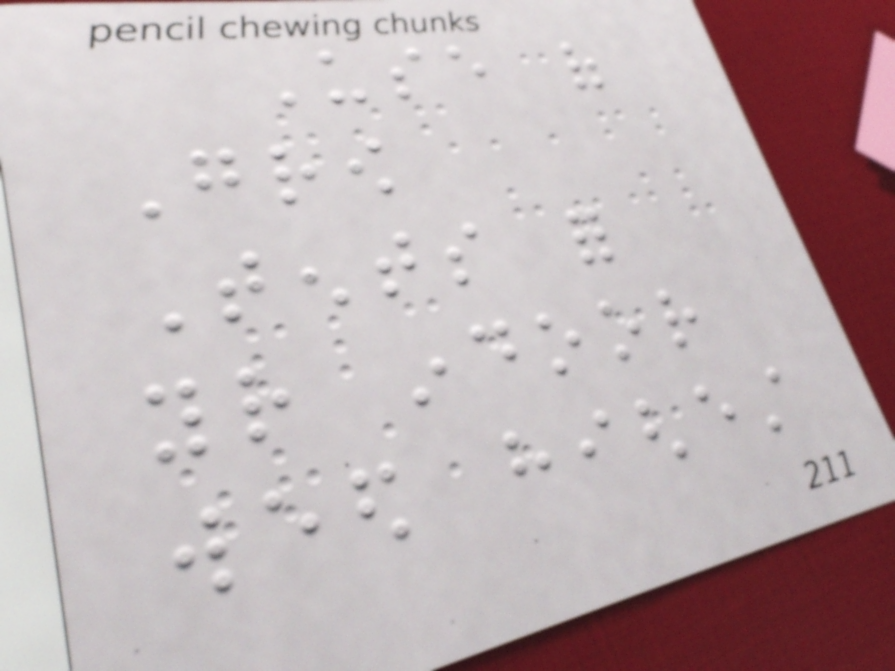Use of
Grow
Tents for
your indoor
weed highest
